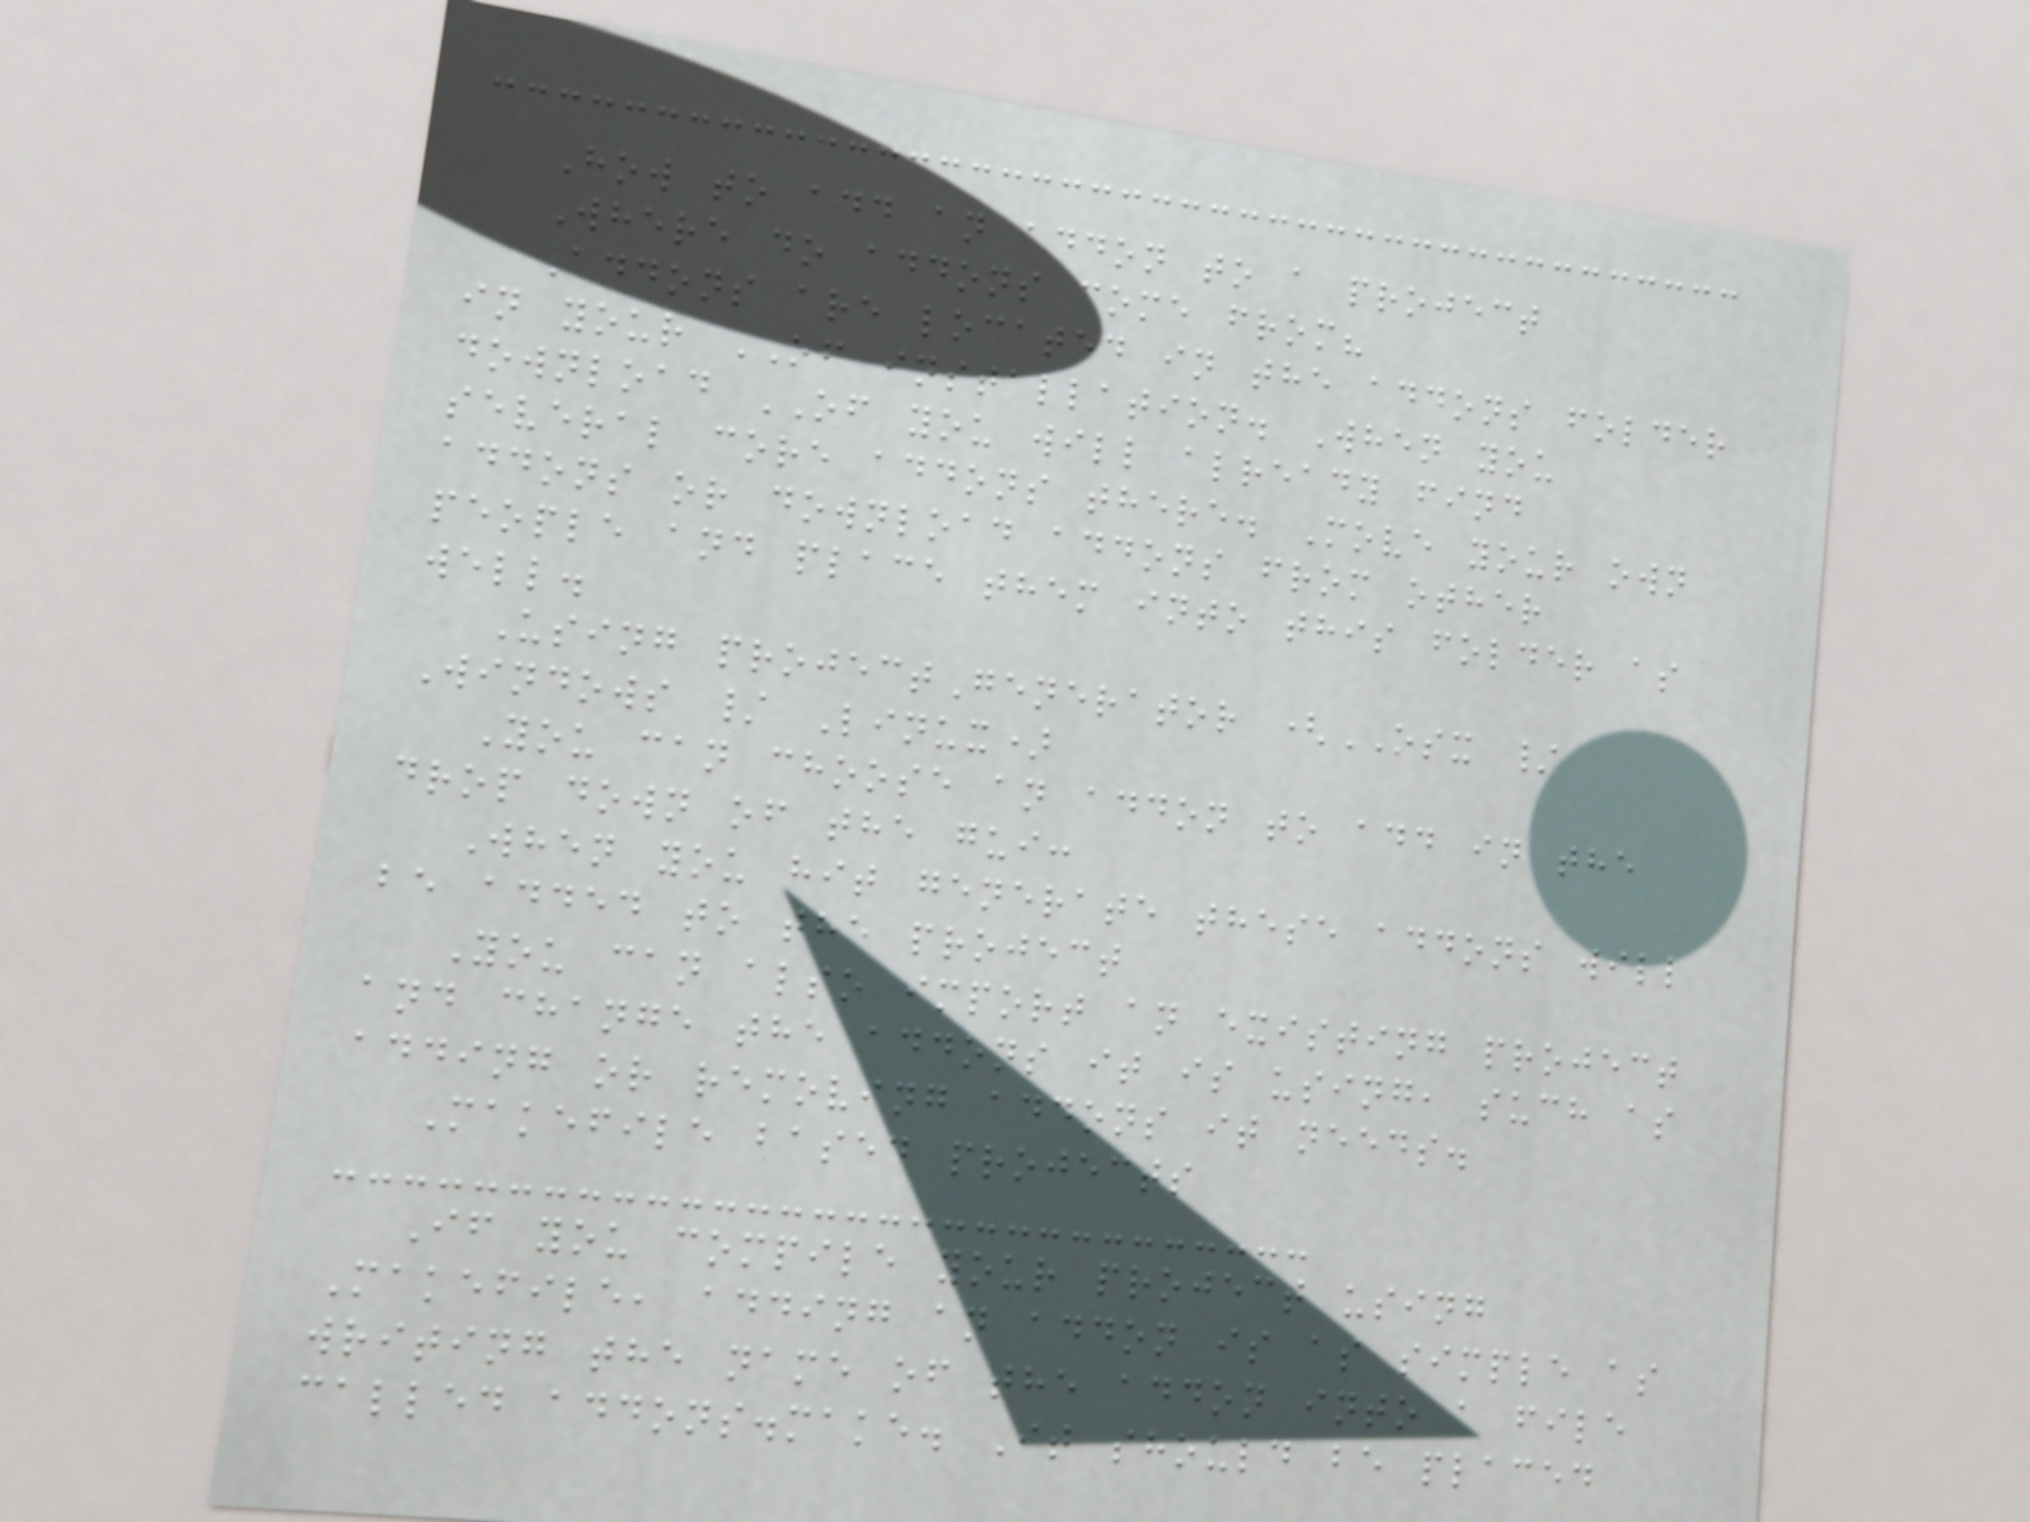How to add an addon to a project
Where do addons come from?
Addons are located in the addons folder
in your OF installation. When you
download OF you will already find
several core addons there. Move your own
addons or download addons from other
people and place them into this folder as
well.
Using projectGenerator (OSX /
Windows / Linux)
You can choose an addon to add in the
drop down of the gui:
When you hit generate these addons will
be added to the project
You can also import an existing project
and change the addons it is using, such as
adding or removing addons it needs.
Makefile based projects
If you compile your project using
Makefile, adding an addon is as simple as
writing the name of the addon into a file
called addons.make. It should be placed
